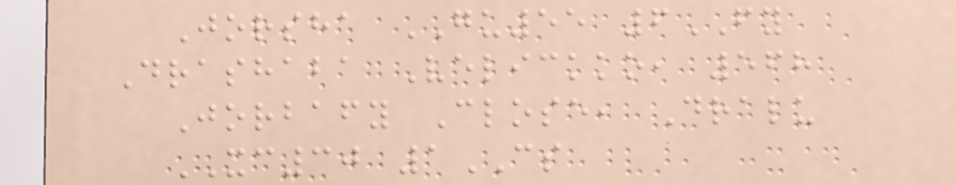Jorsha GU55 6FY
Drashaba Velickko, 568
Jorbafy Close, Dralu
XC30 1CS
